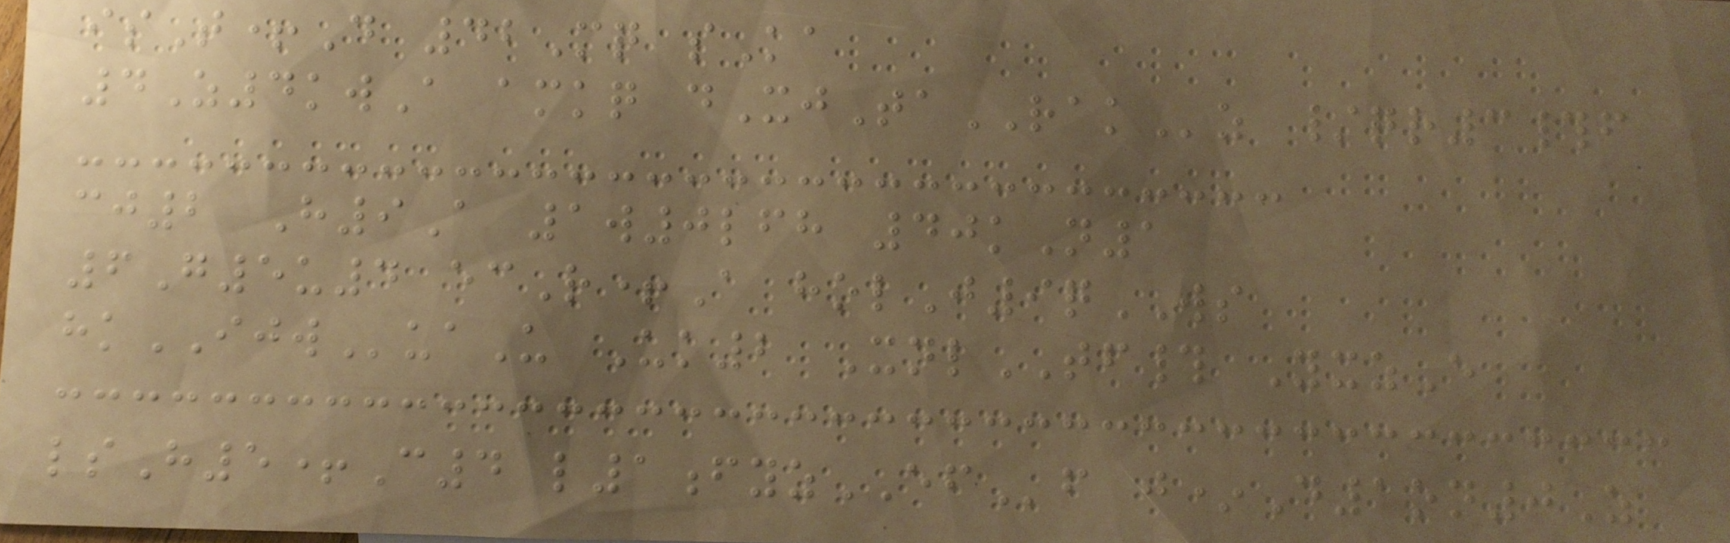isT+D 42Mq sKa
4Z4kwA amkq dXjTaRAKz /qr3#f
cj2 H9A 1w0lfh 40kN1
6G5u4 ecR+A holJ9qWS
hkIJWuaU Uk2 XnlTF# YxzE
lsH5+C4 l1fyzEFf j*D1on0Z
